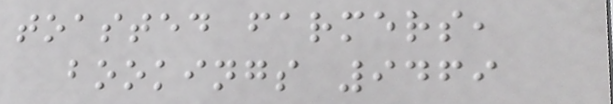toasted farmers,
bookings 9469
